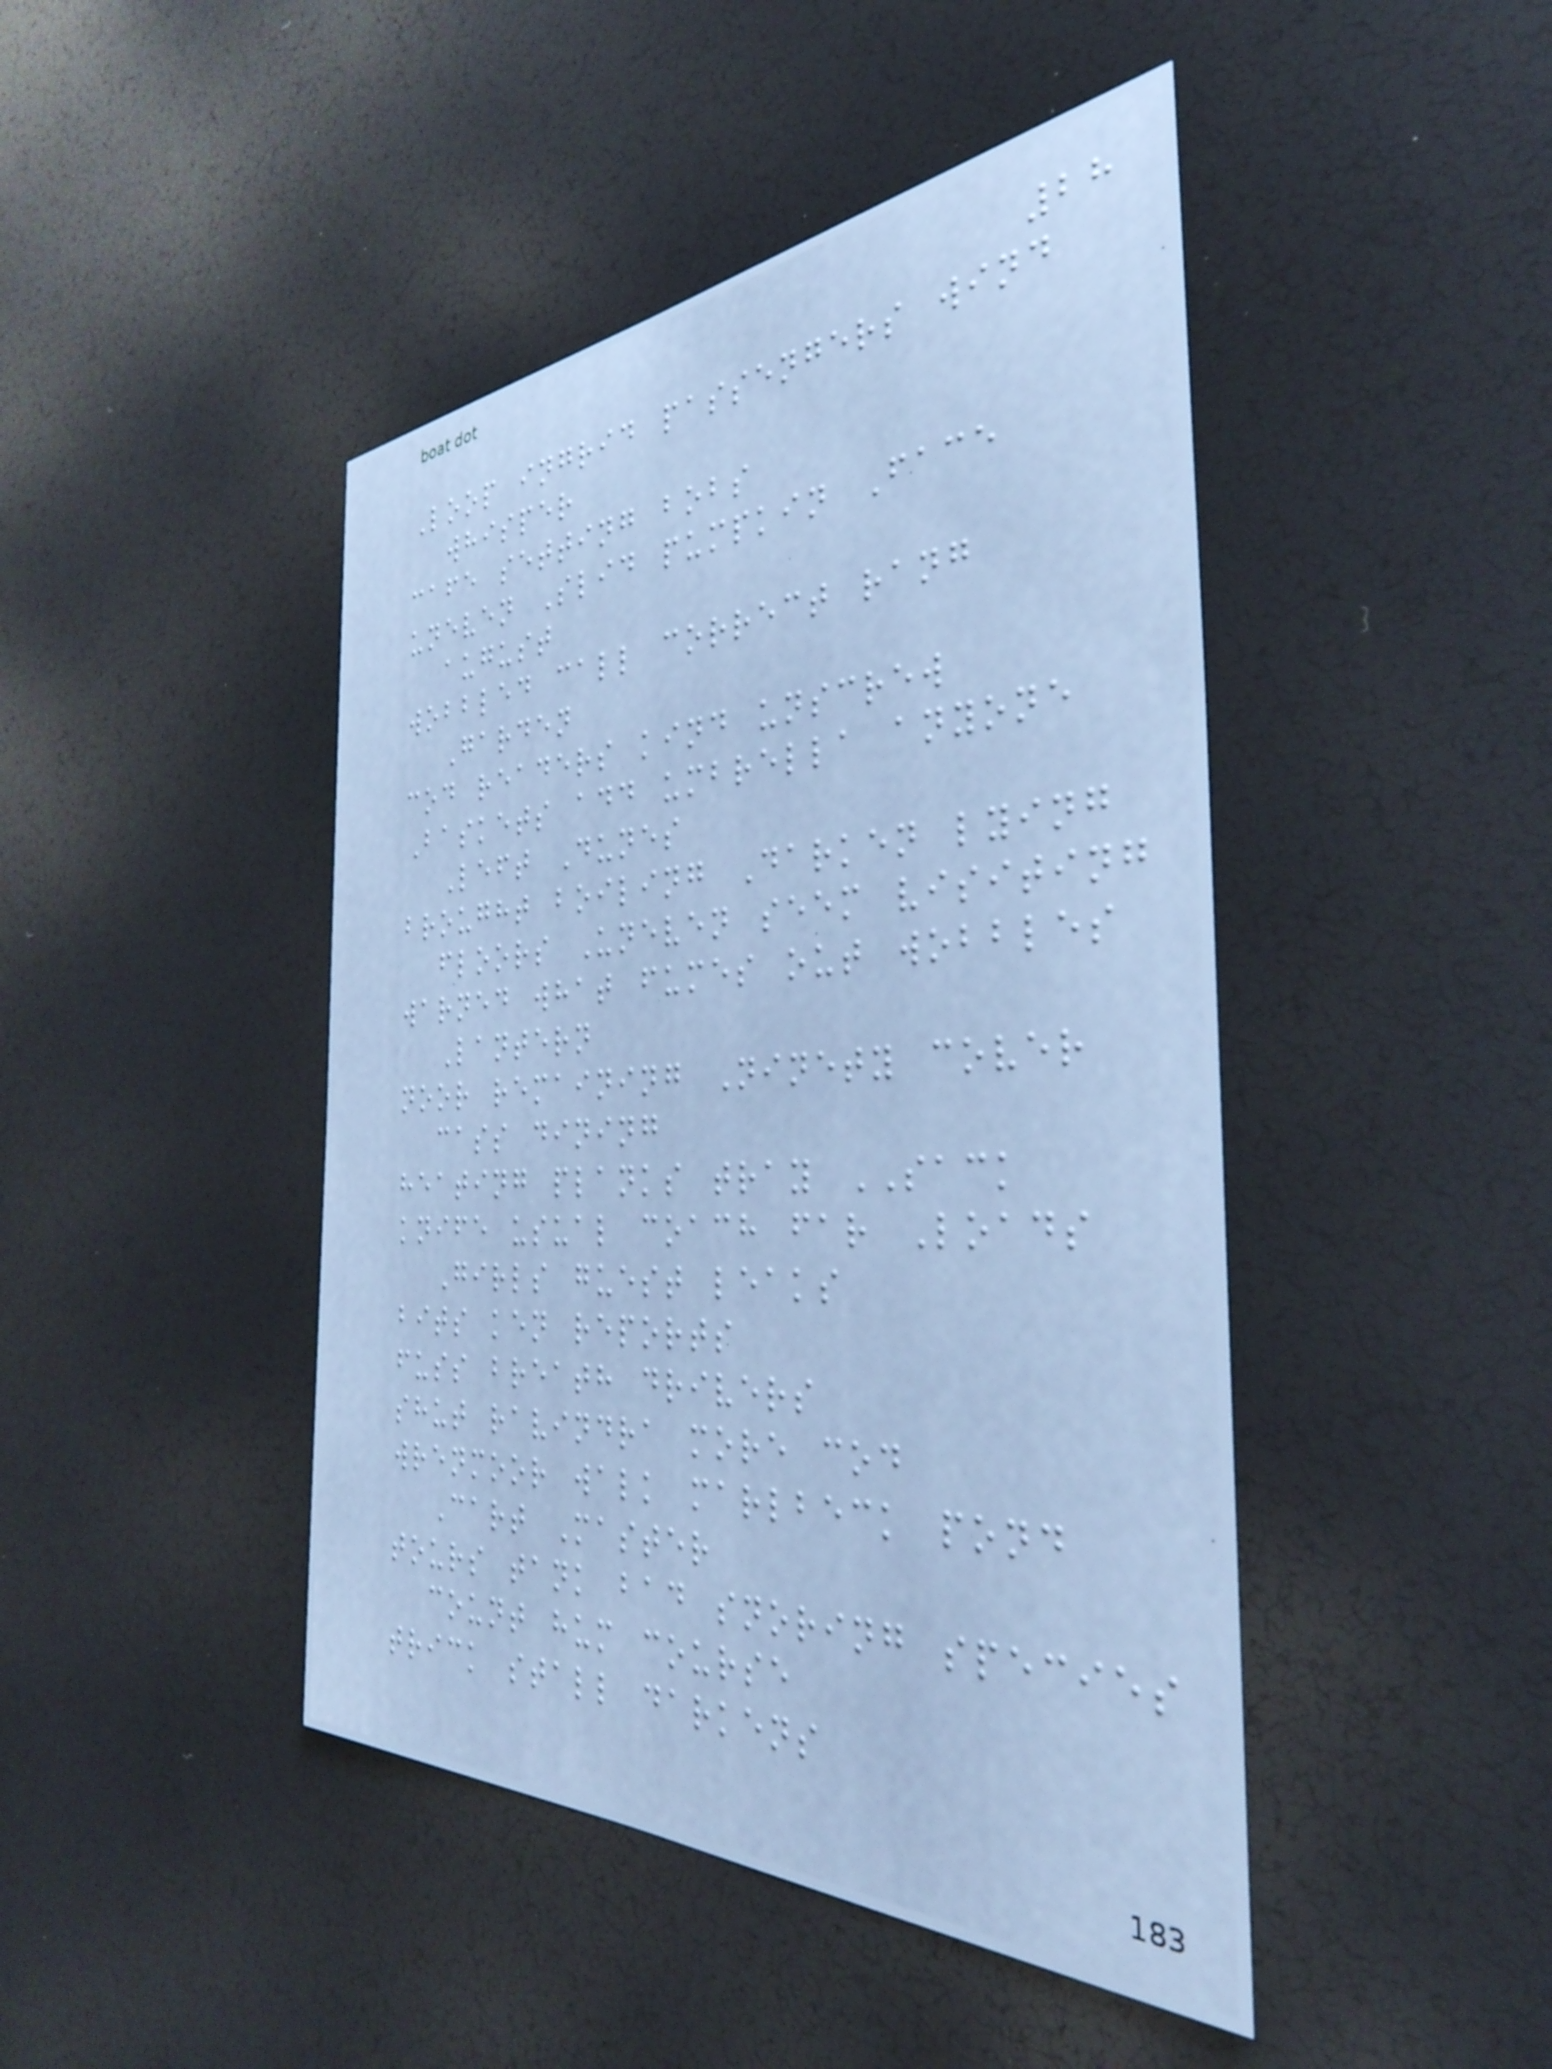28
Loop ingrid passengers wind
whisper
cafe setting bobs
uneven Slid pumpkin Face
august
wobbled call correct rang
Garden
cod readers kind unscrew
Baskets add umbrella anyone
Left Dunes
brought boiling Darken lying
floors Uneven seem visiting
warned what fumes out wobbles
Lantern
noor remaining Ninety cover
cass dining
heating planks tray SACK
knife usual coach far Loads
Girls guest leaks
bits ken reports
fuss breath drivers
shut ravindra more cod
wrenmoor walk marlbeck pond
Cart Master
tours tank bad snoring species
count hum course
trick stall darkens
